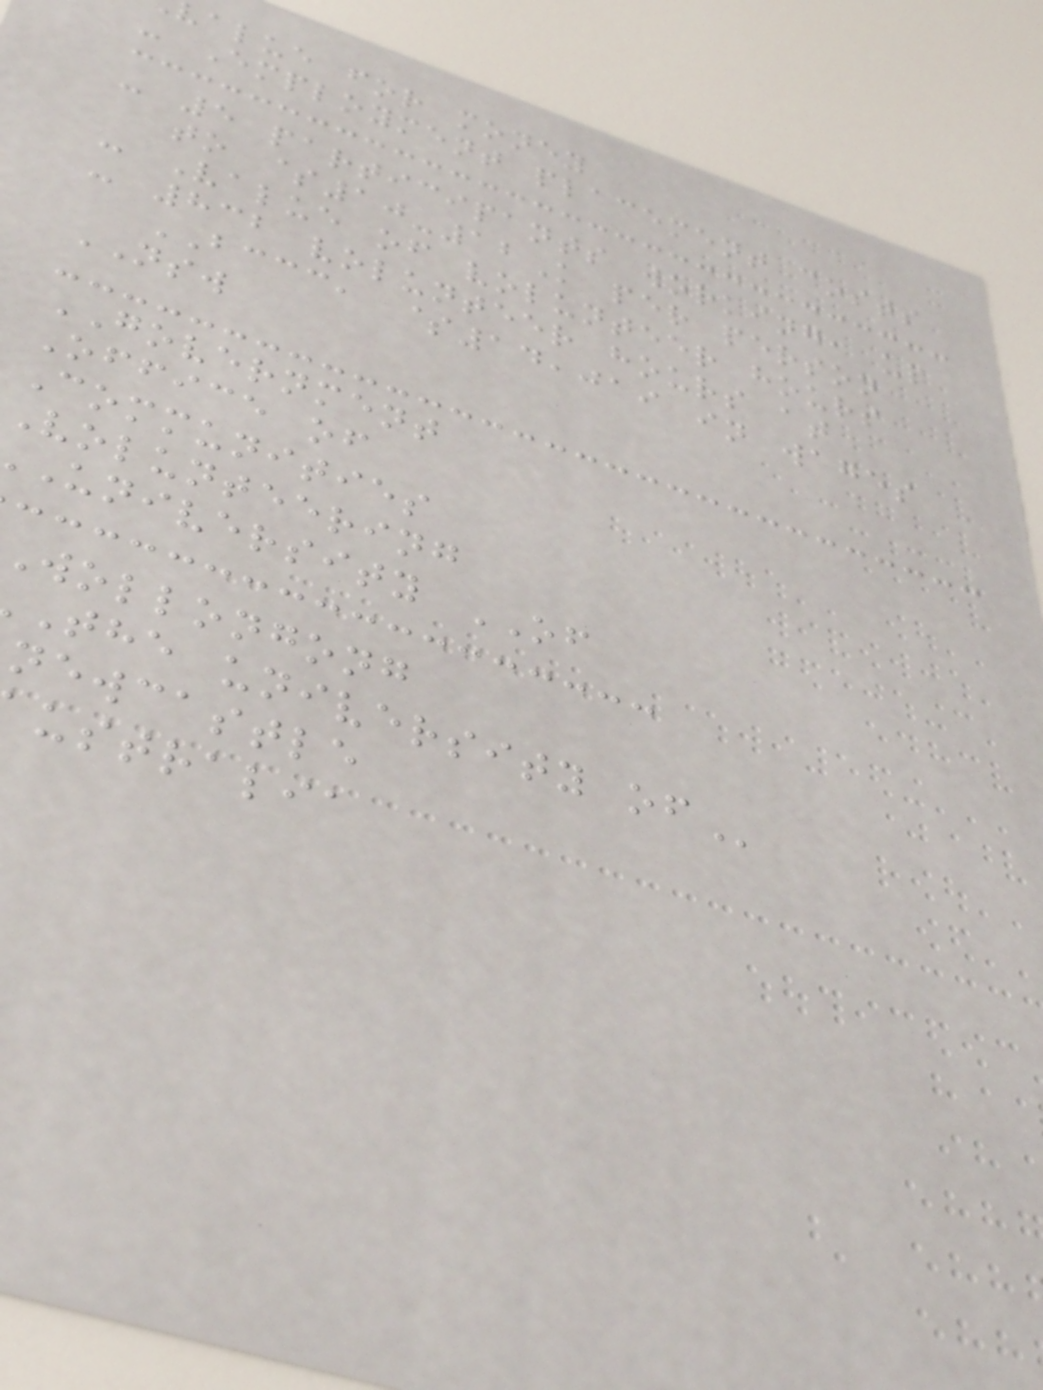alue for money
- Employment placement costs
- 5 participants working, up
to $10-12K per person
- Value of volunteer hours
- 832 volunteer hours at
BCCC, $14,019 in wages
NSW
GOVERNMENT
Office of
Communities
Volunteering
university OF
wollongong
the university
newcastle
ustralia
